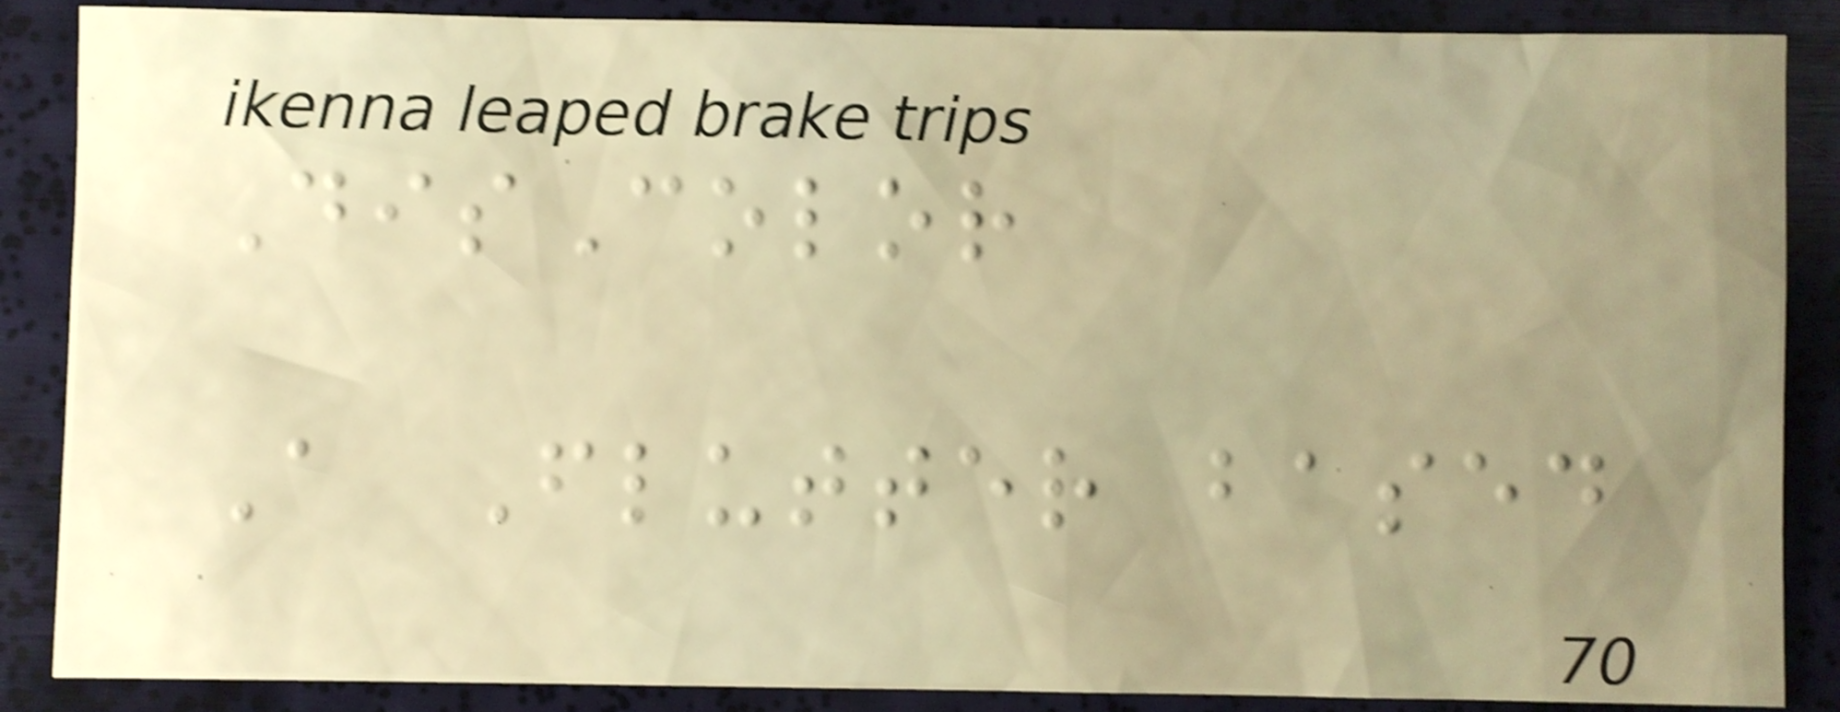DisColor
A Flutter based
